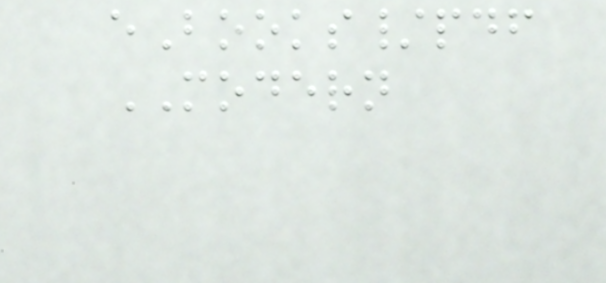eBooks/pdf
MODERN
